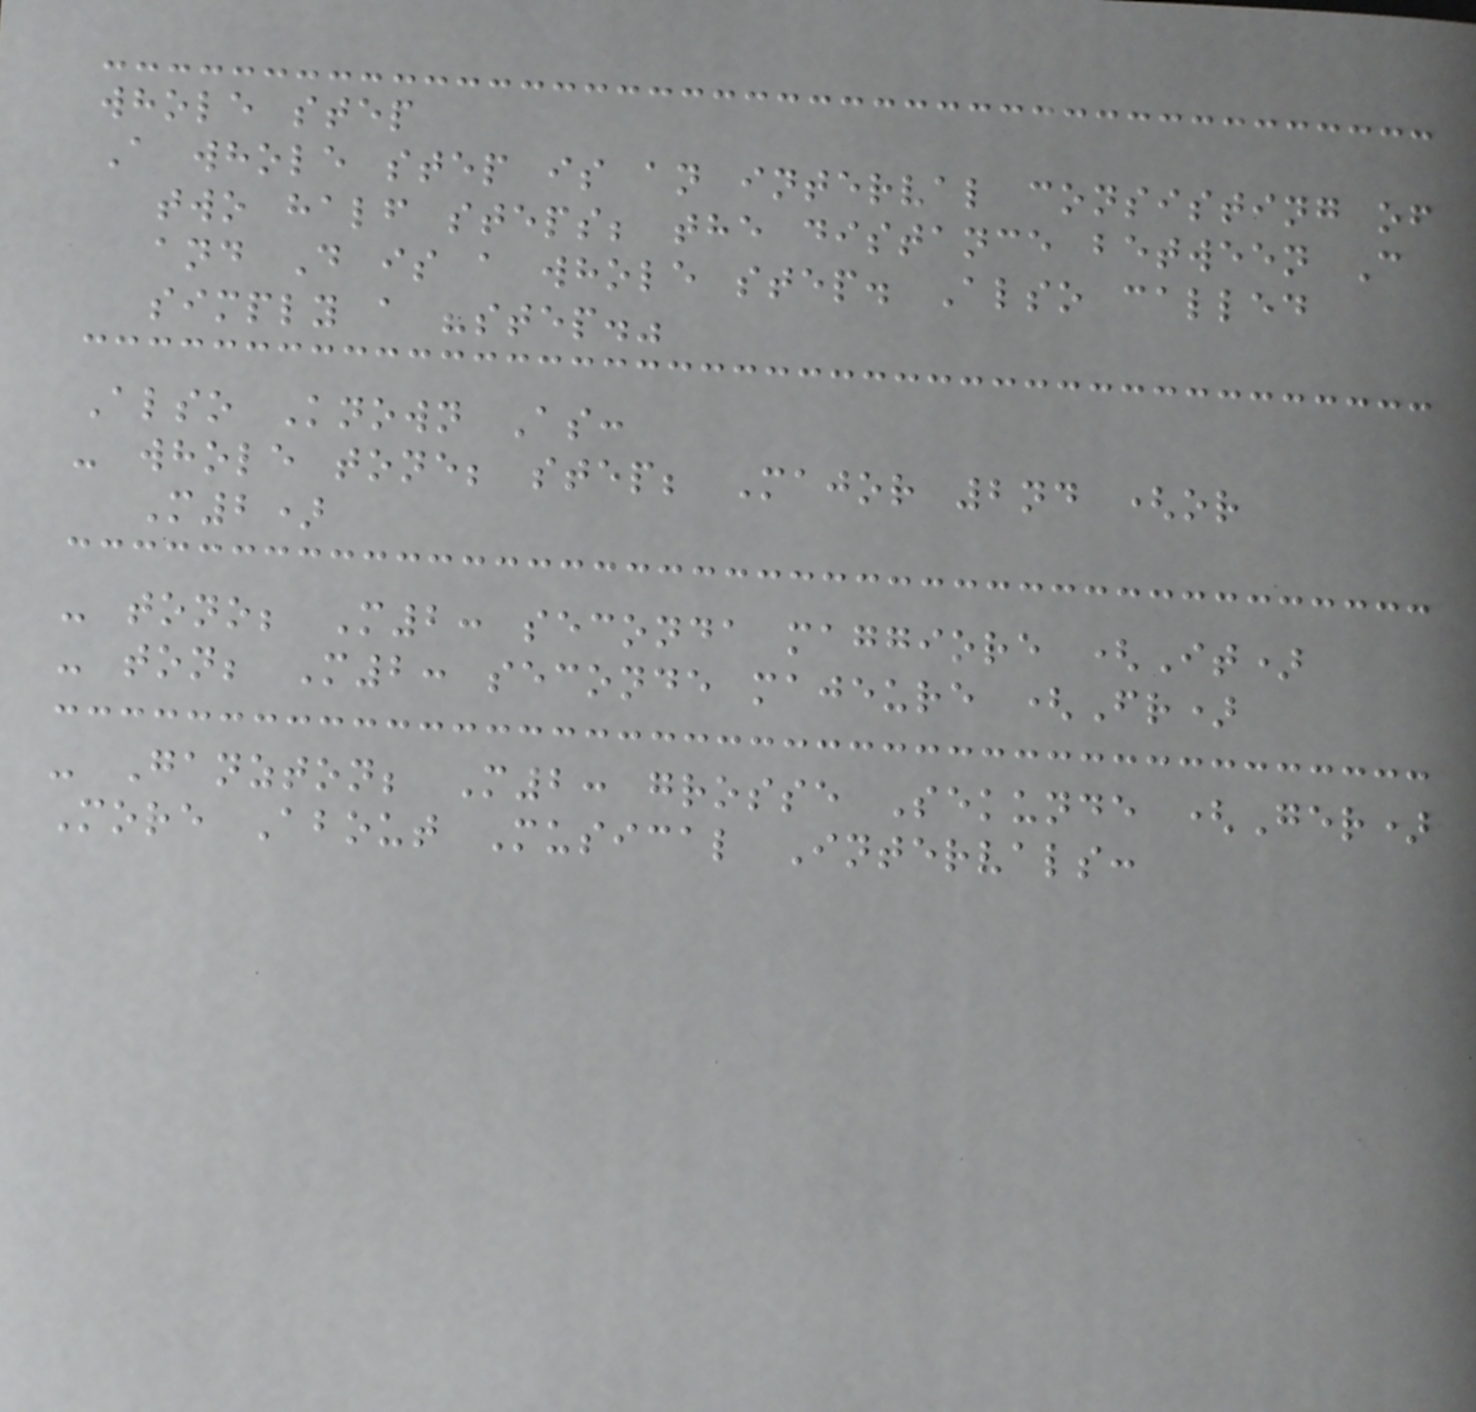whole step
A whole step is an interval consisting of
two half steps; the distance between C
and D is a whole step. Also called
simply a "step."
Also Known As:
- whole tone; step; Major 2nd (or
M2)
- tono; M2: seconda maggiore (It)
- ton; M2: seconde majeure (Fr)
- Ganzton; M2: grosse Sekunde (Ger)
More About Musical Intervals:
